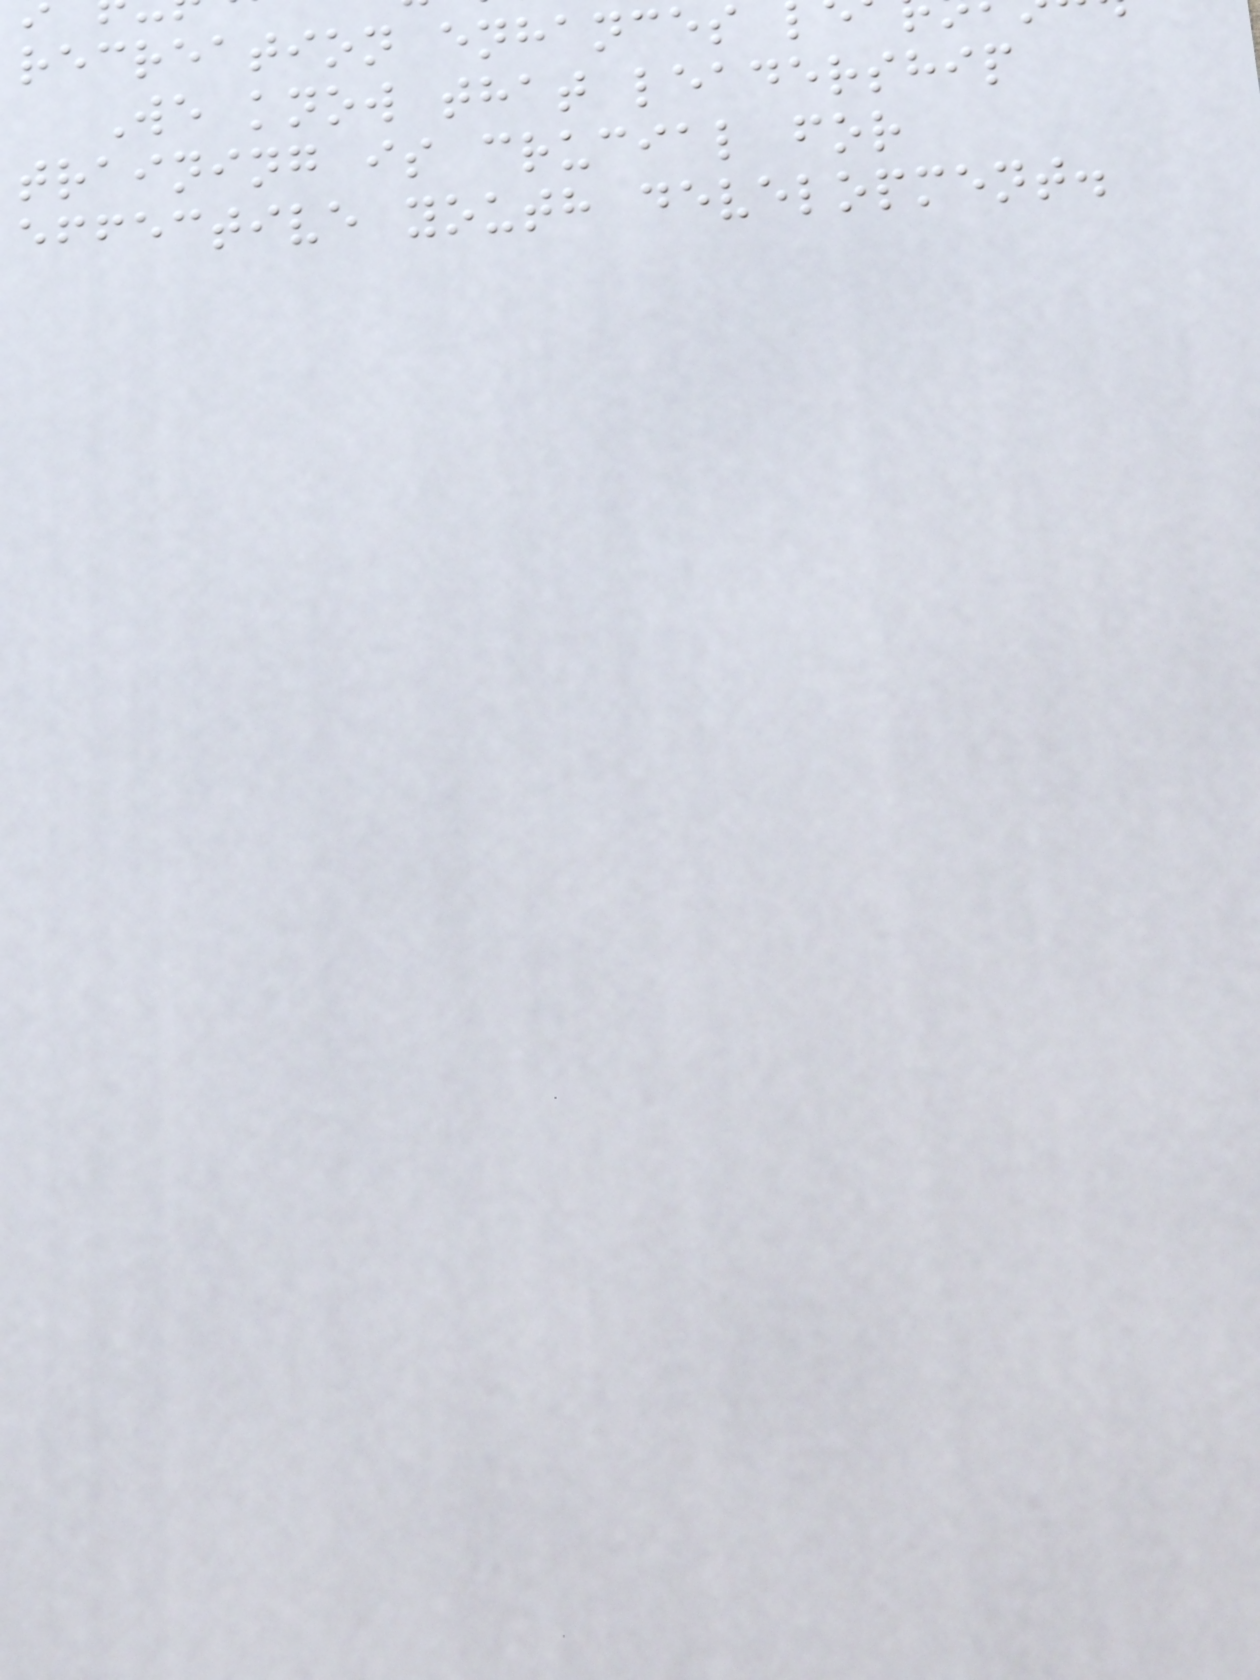recreation enhances
We know that leadership
training is crucial for
effective youth development.
